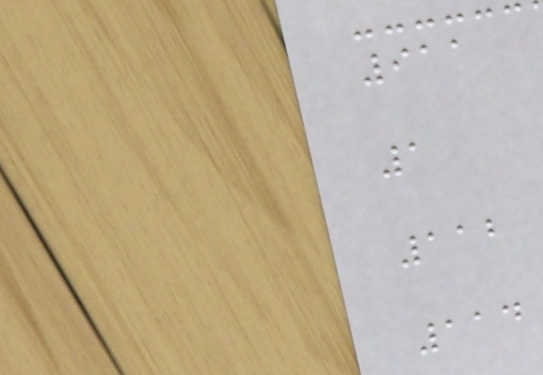911
1
112
114
